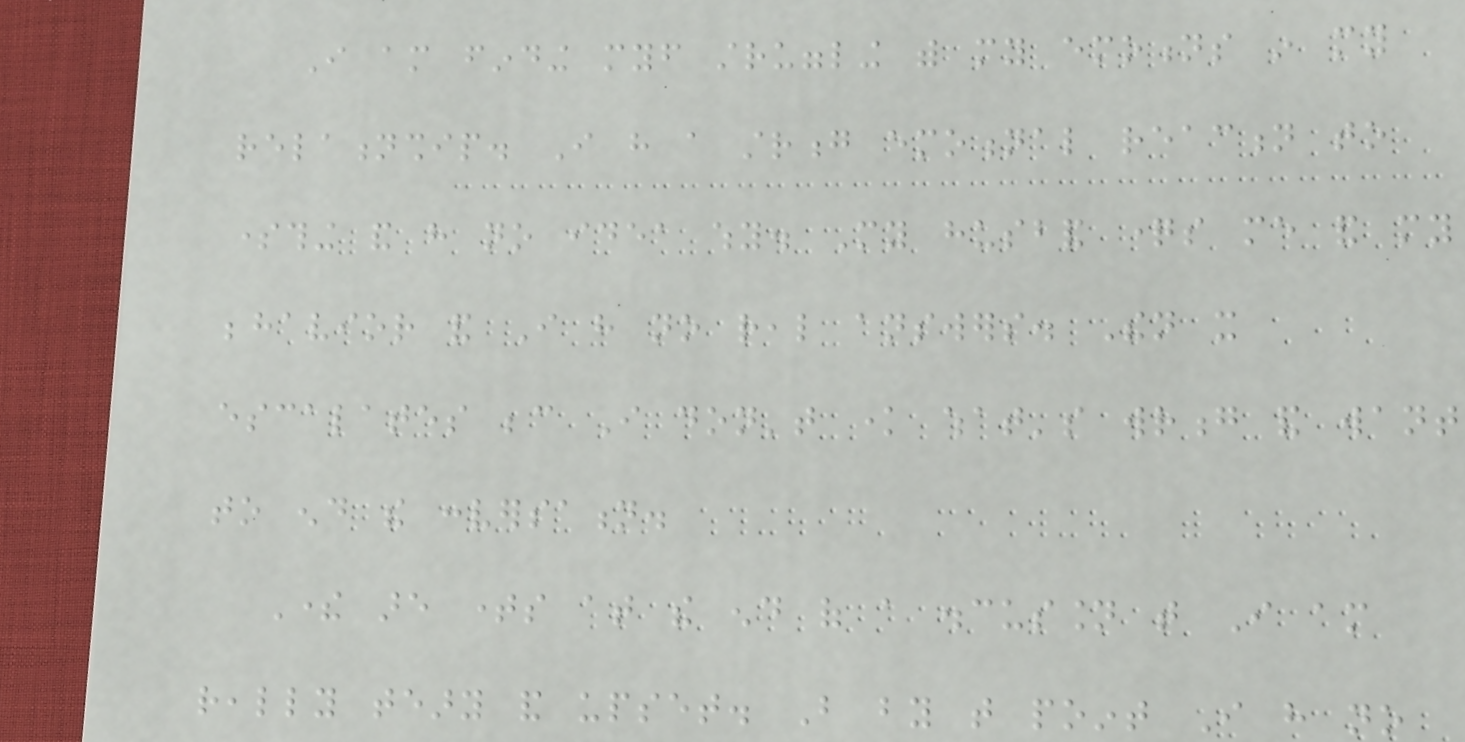I am finding myself struggling with my emotions in my
relationship. I have a strong emotional reaction to
something and have no idea why. My husband questions me and my
behavior and I have no real answers. Then it
escalates because I don't know what's wrong and want
to end the conversation.
There are times at the end of a discussion that I am
really teary and upset. But by that point I have no
